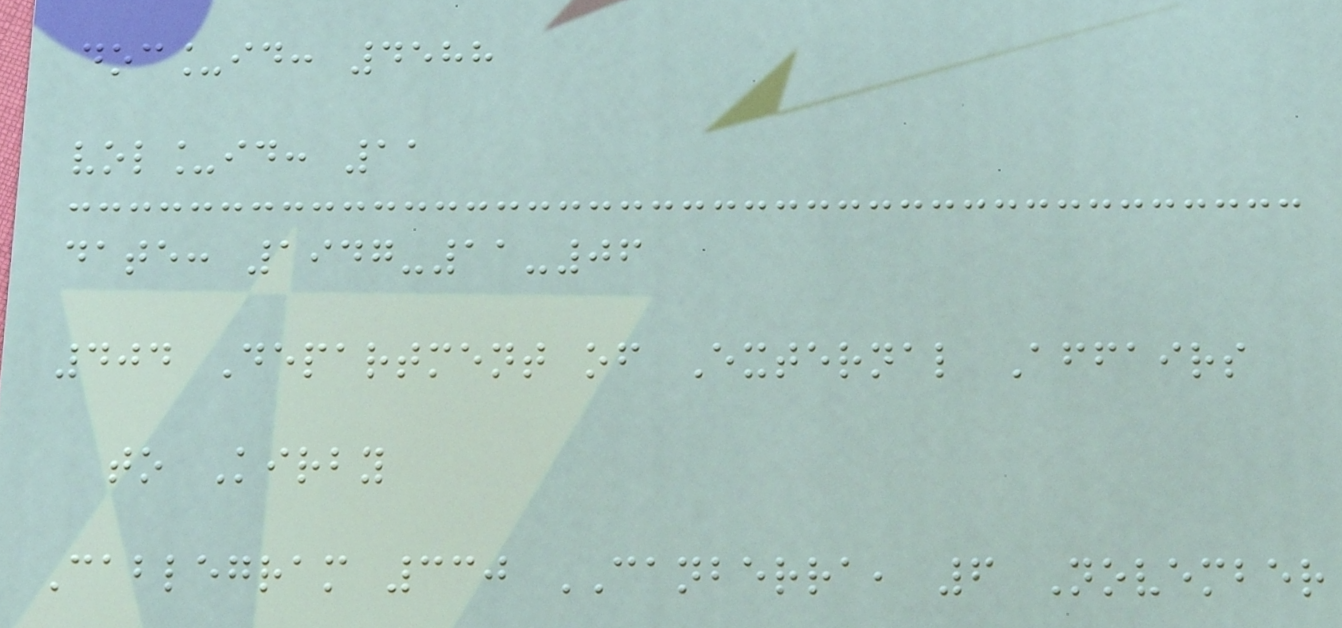doc_id: 4588
vol_id: 11
date: 1947-11-06
404 Department of External Affairs
to Kirby
Cablegram 330 CANBERRA, 6 November
